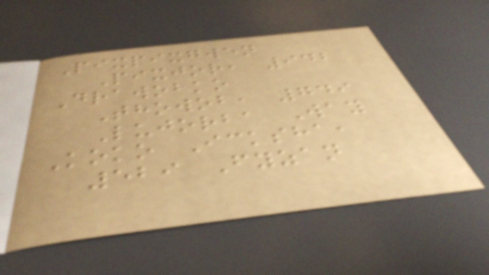Pixpixgwen
Pixjor, 942
Drawobko
Thowob, 749
Lujorba Way
Koko Icksha,
529 Fyzan
